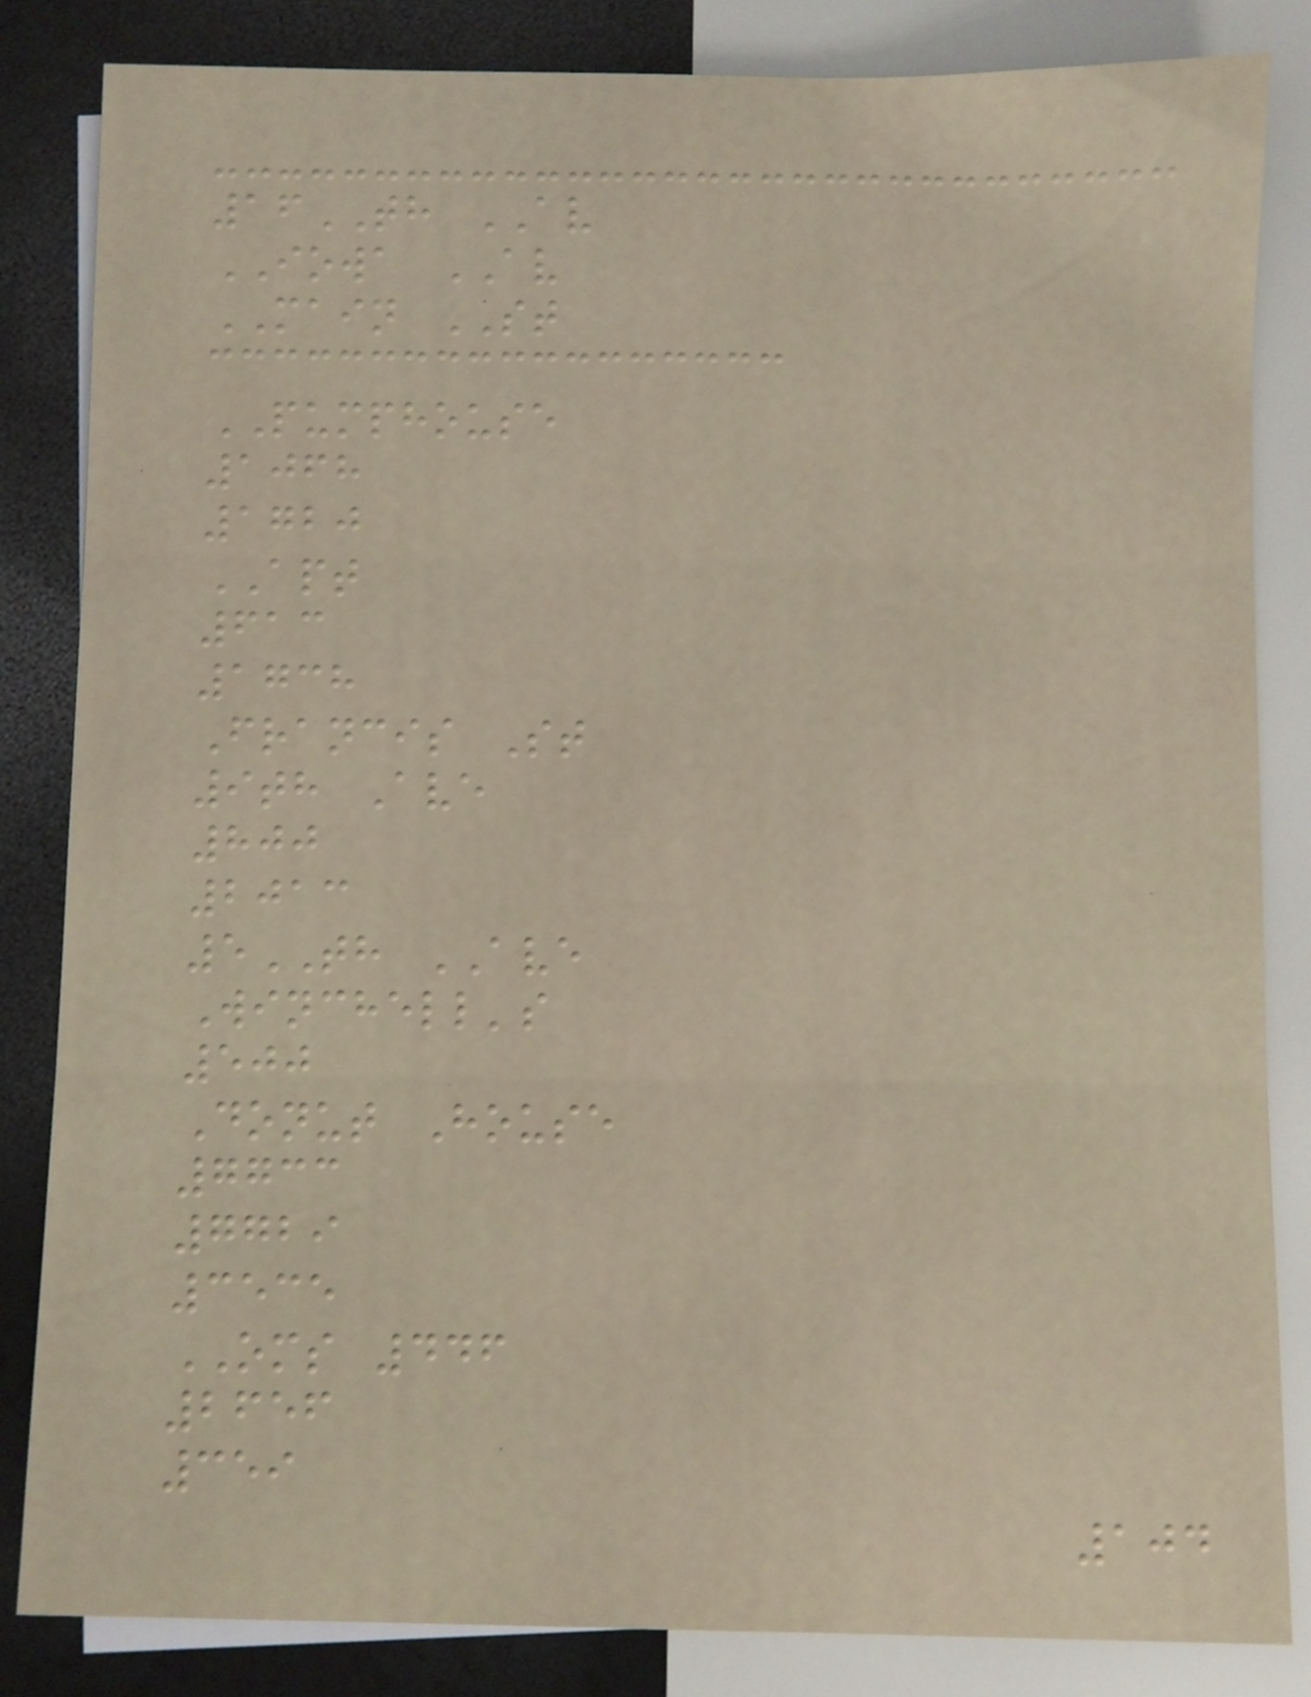16TH AV
IOWA AV
MAIN ST
PUMPHOUSE
1068
1720
APT
613
1738
Francis St
9th Ave
800
2013
5TH AVE
Winchell's
500
Donut House
7733
7729
3535
OMS 446
2656
359
104
